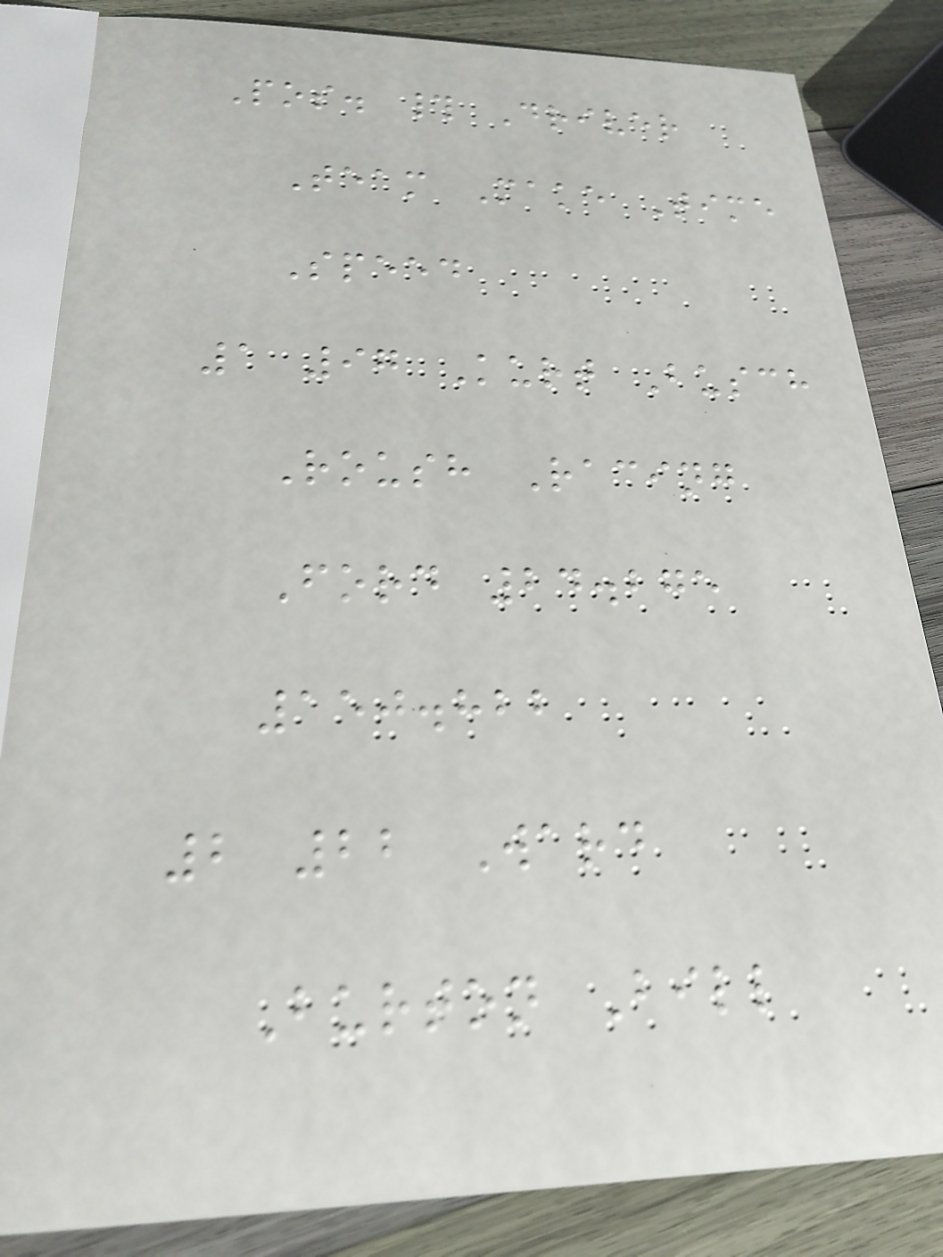Pos. # Driver
Team Make Time
Speed
1 97 Kurt Busch
Roush Racing
Ford 24.275
150.822
2 22 Ward
Burton Bill
